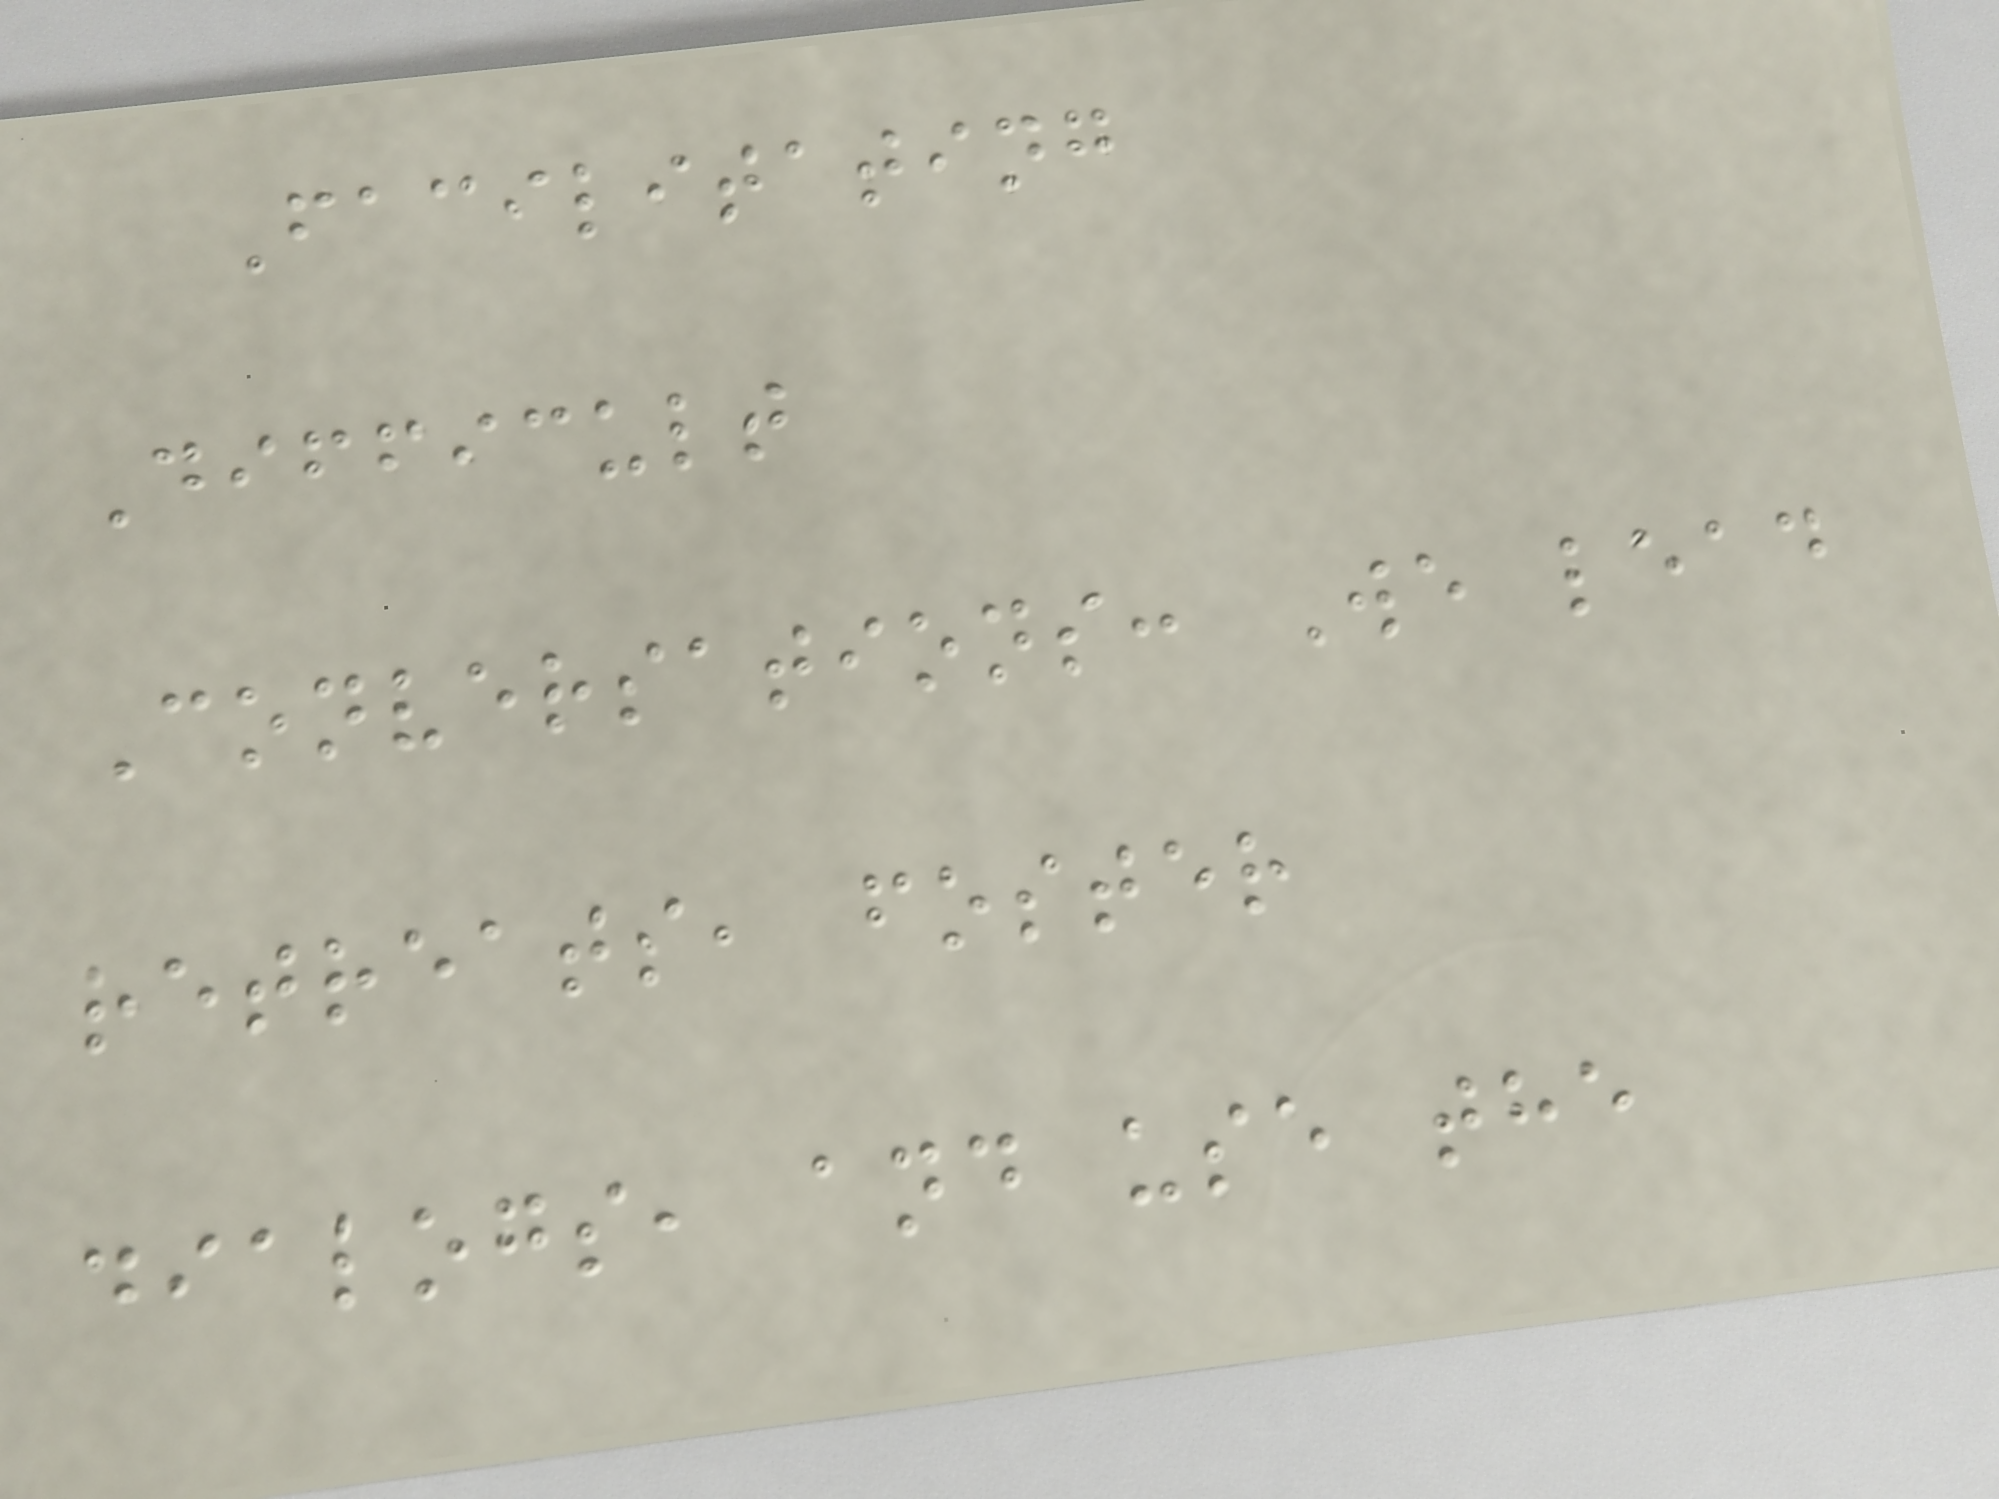Facilitating
Difficult
Conversations: We lead
retreats, foster
dialogs, and use the
